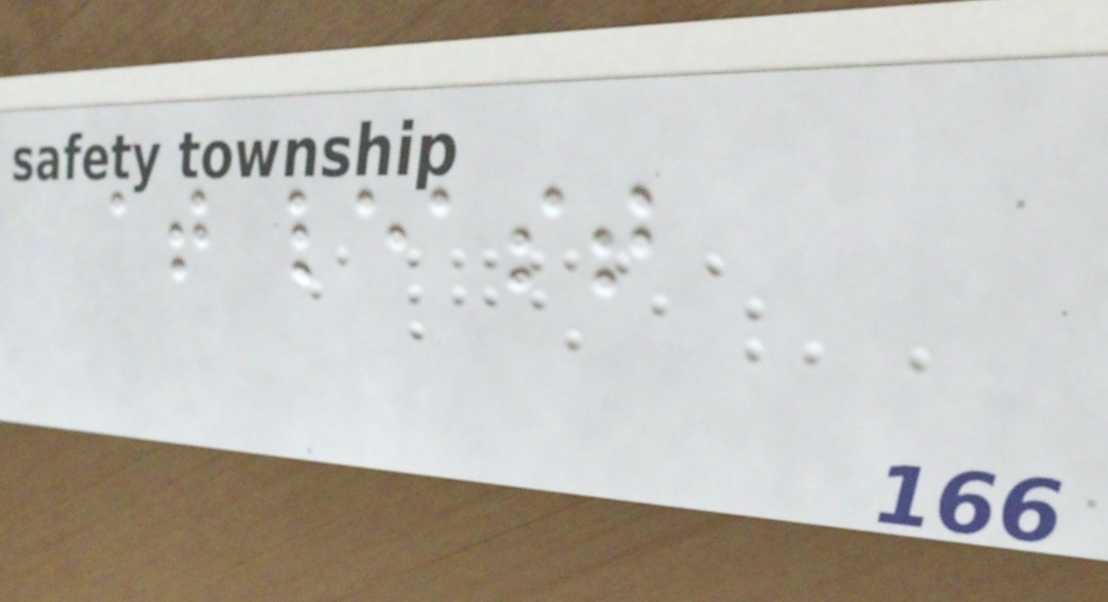at least
